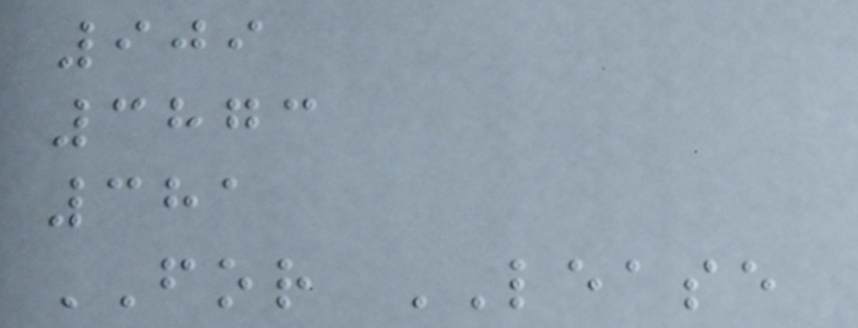909
3873
381
FOR LEASE
